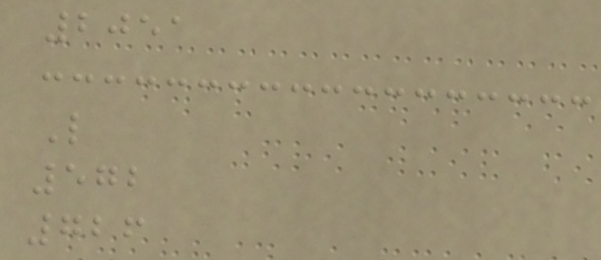2051
L
572
726
